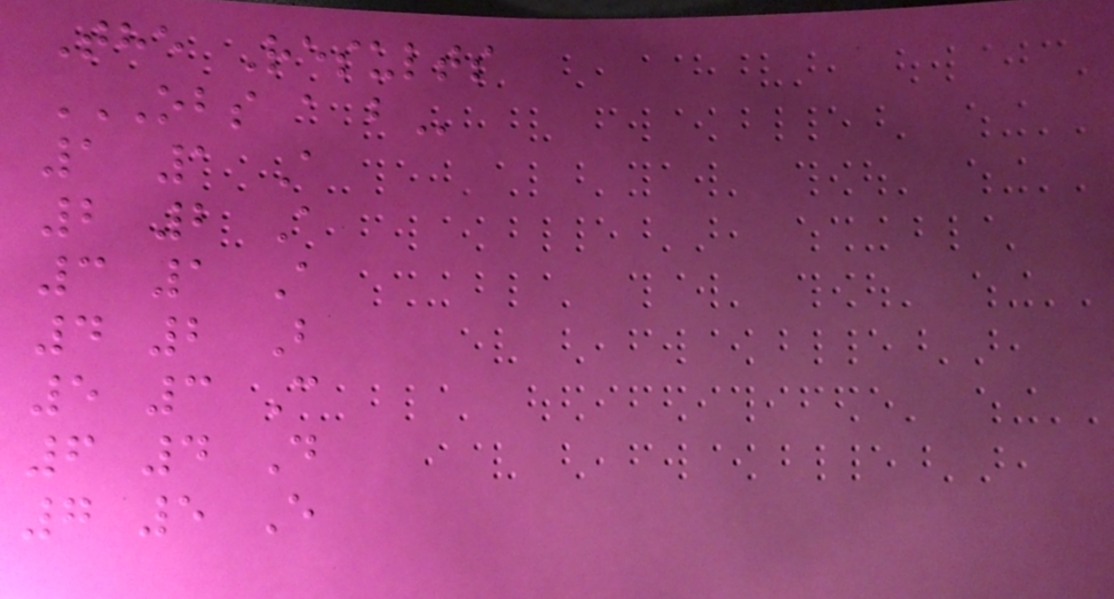The Results
OBS A B
1 1 A
2 2 A
3 1 A
4 2 B
5 3 C
6 4 D
7 5 E
